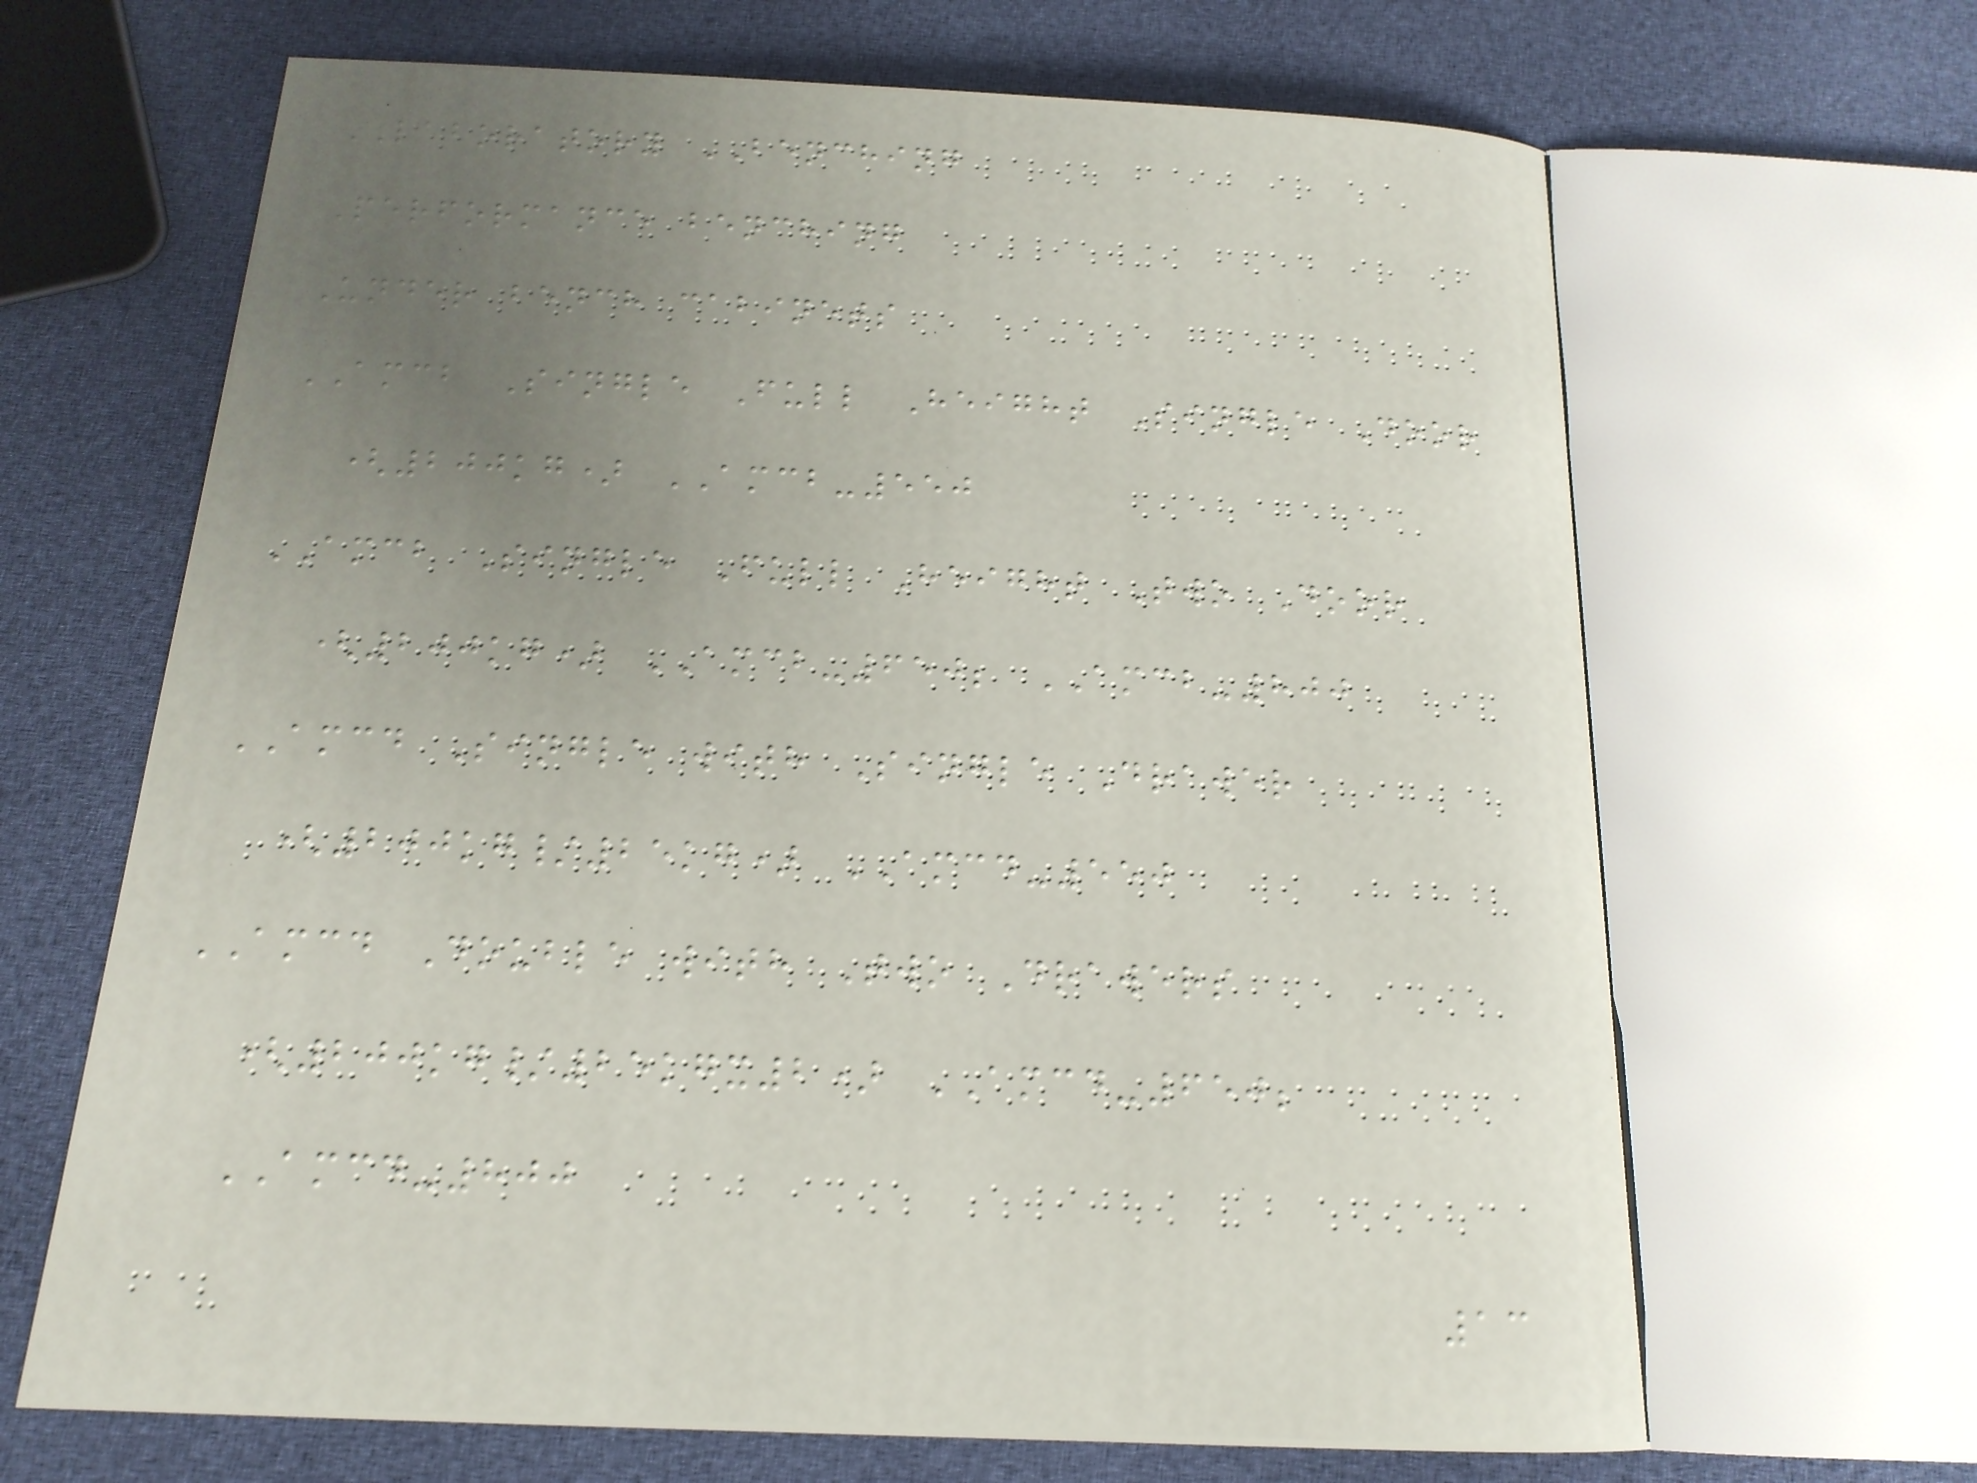LABORATORY BENCHING
Performance benching
Under bench cabinets
AMCB Single Full Height Single Door
(200kg) AMCB-550
AMCB Single Full Height Two Door
(200kg) AMCB-650; AMCB-800
AMCD Single with Single Drawer
(200kg/25kg) AMCD-550
AMCD Double with Two Drawers
(200kg/25kgx2) AMCD-650;
AMCD-800
13
